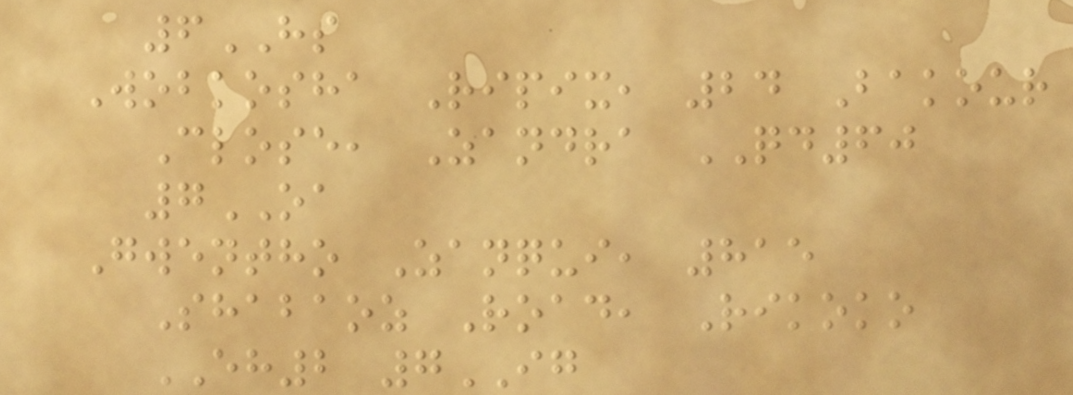6HS
Wobkosha Ripix, 24 Bakour
Close, Zandra QD60
7OA
Gwentho Zanqui, 815
Shabaoz Road, Rikoko
EH2 7IG
